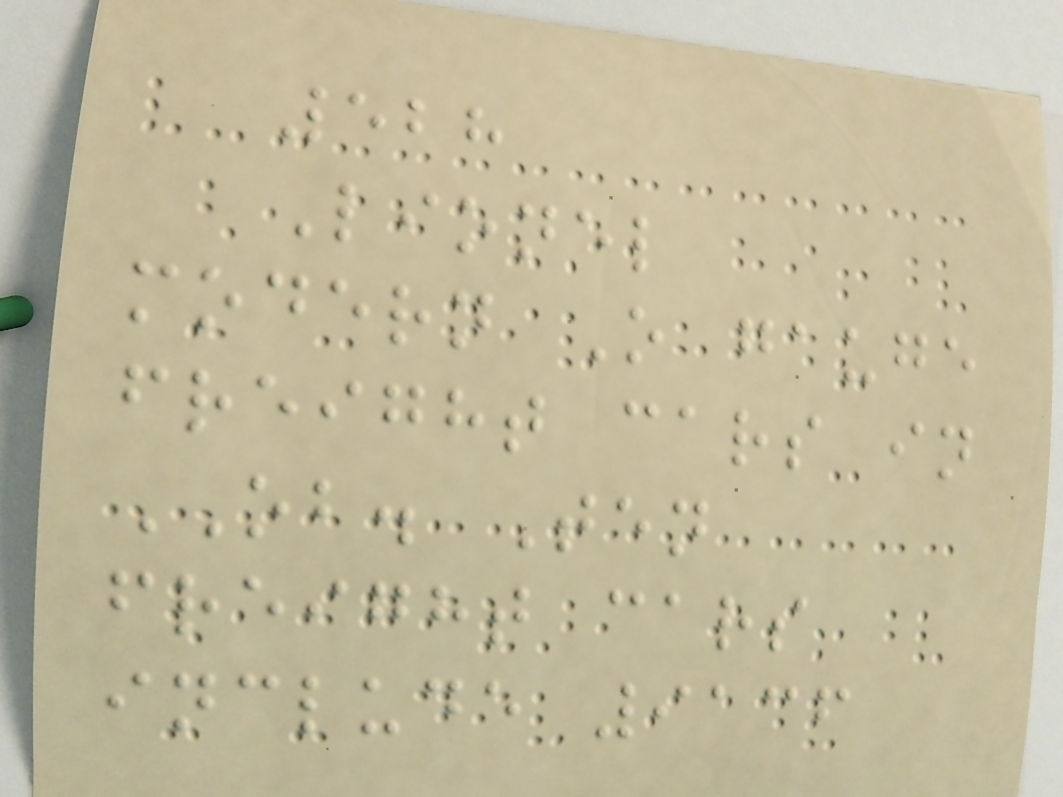528
Lionel
modern O gauge
freight cars in
OB. Ten
freight cars
include 9136
